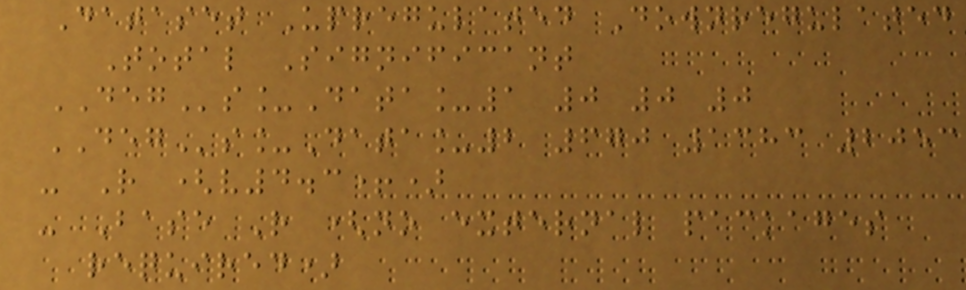Dataset Upregulated Downregulated
Total Significant
DEGs_Data_1 0 0 0
DEGs_Data_2 670 1383 2053
- R (v4.3+)
- Base R (no external packages
required)
